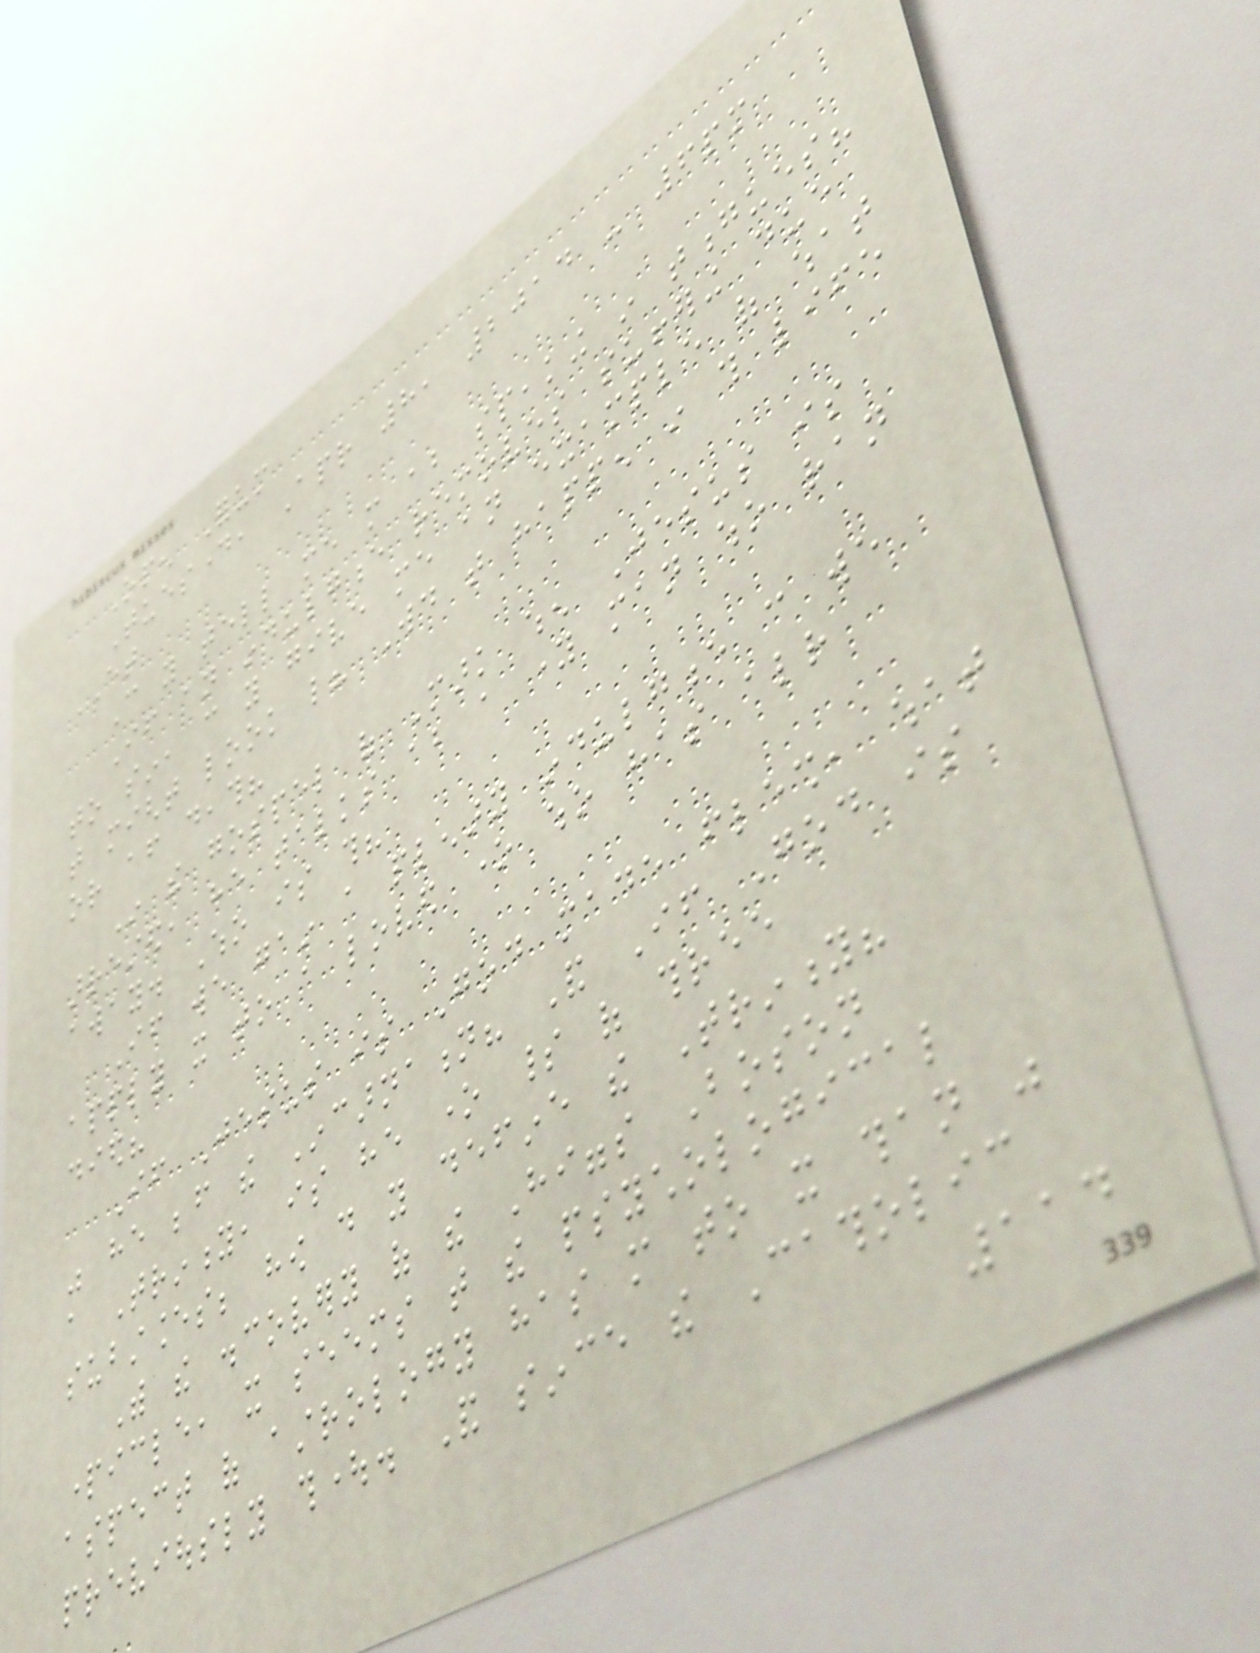Open Forum
Tuesday, Apr 8, 2014 - 6pm
ET
Can you tell me more about speaking in tongues?
If an indulgence removes suffering due
to sin, can you give me an example of what
that might look like? Would that happen in this life
or after death?
In the gospel of Mark when Jesus is
arrested, he talks about a young man who ran
away. Who is this?
If we gain a plenary indulgence can we
apply it to a loved one who has already
died?
If Jesus is God made flesh, what
was he before the Incarnation? And If God is
a Trinity, is he one spirit of three
substances; how do you define the Trinity?
With the discovery of the Higgs Boson
particle, it seems that the psychological
aspect of astrology has more to it than was
previously thought. And since the Catholic
114
